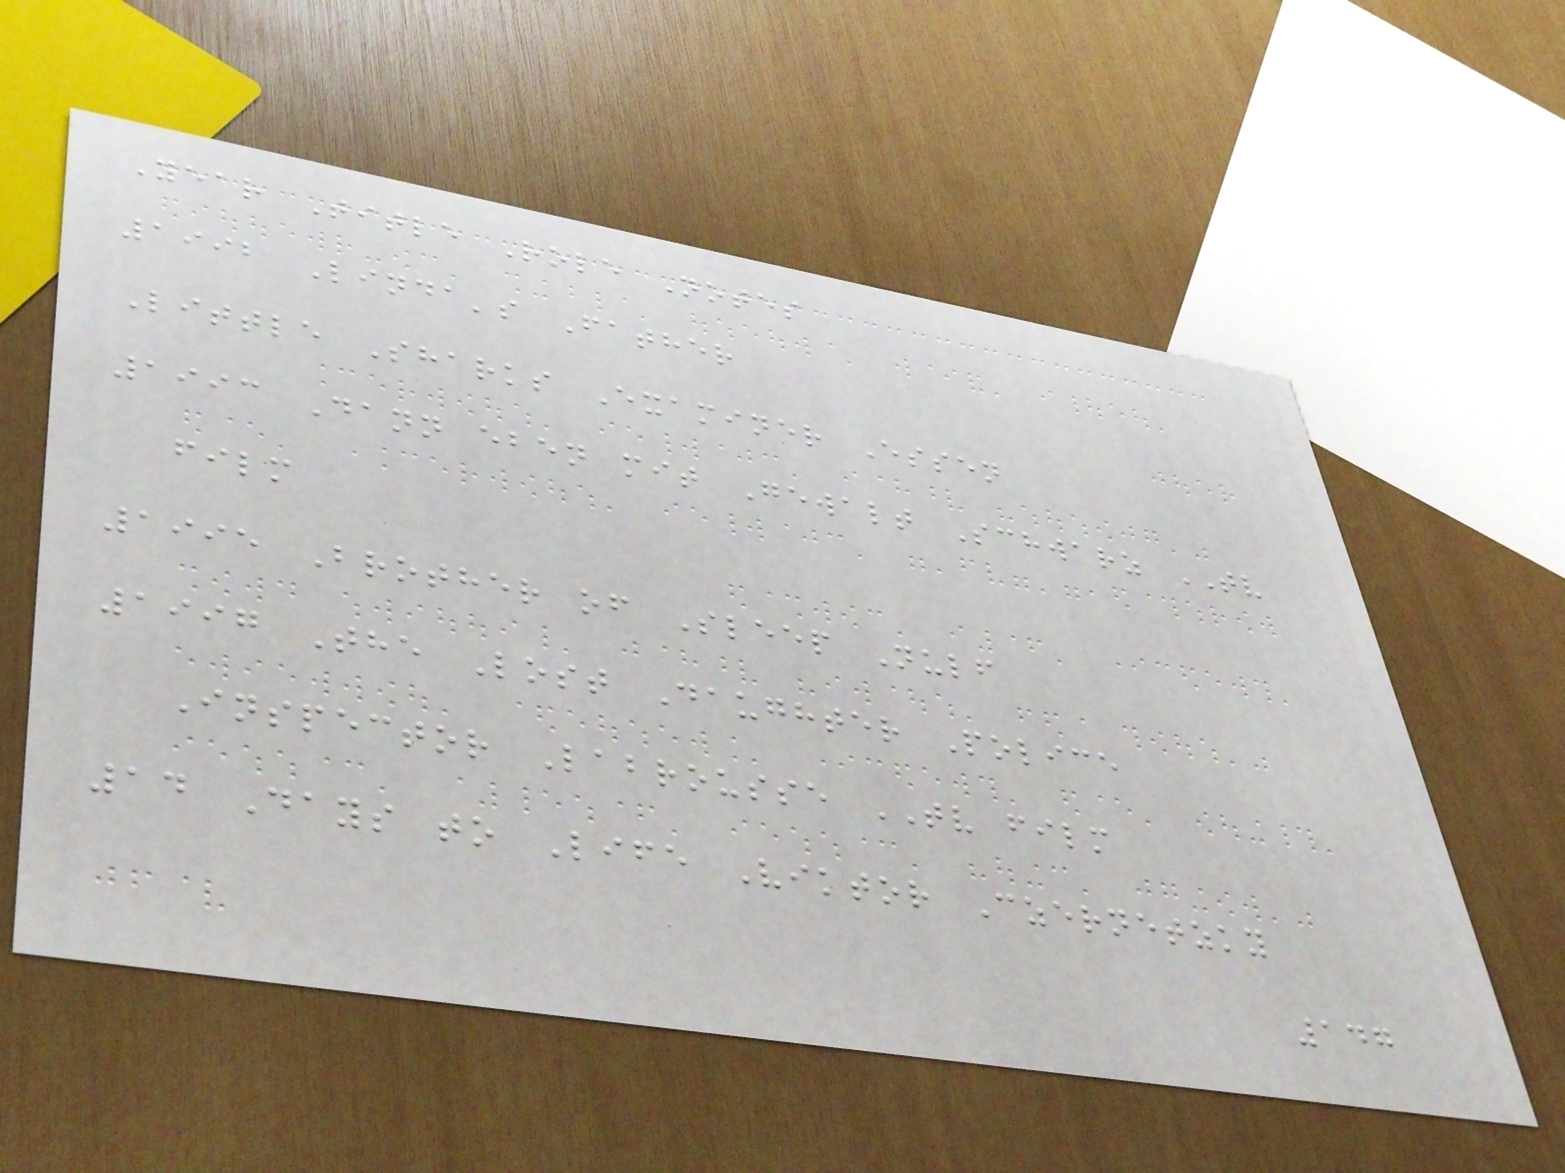Year Title Role Notes
1992 Linda's Father
Little Sharks Examiner Essen
1993 Dann eben mit Gewalt Schwarz TV
film
1995 Brother of Sleep Nulf
1997 The Lost Daughter Police
Inspector Labrousse TV film
14 Days to Life Viktor Czernetzky
147
